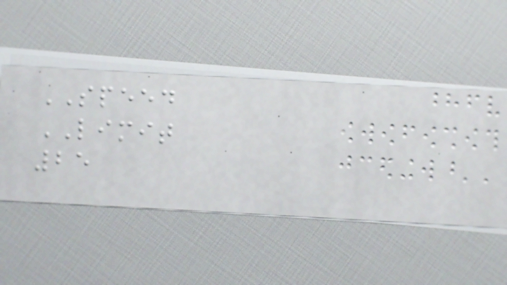SPEED
LIMIT
25
